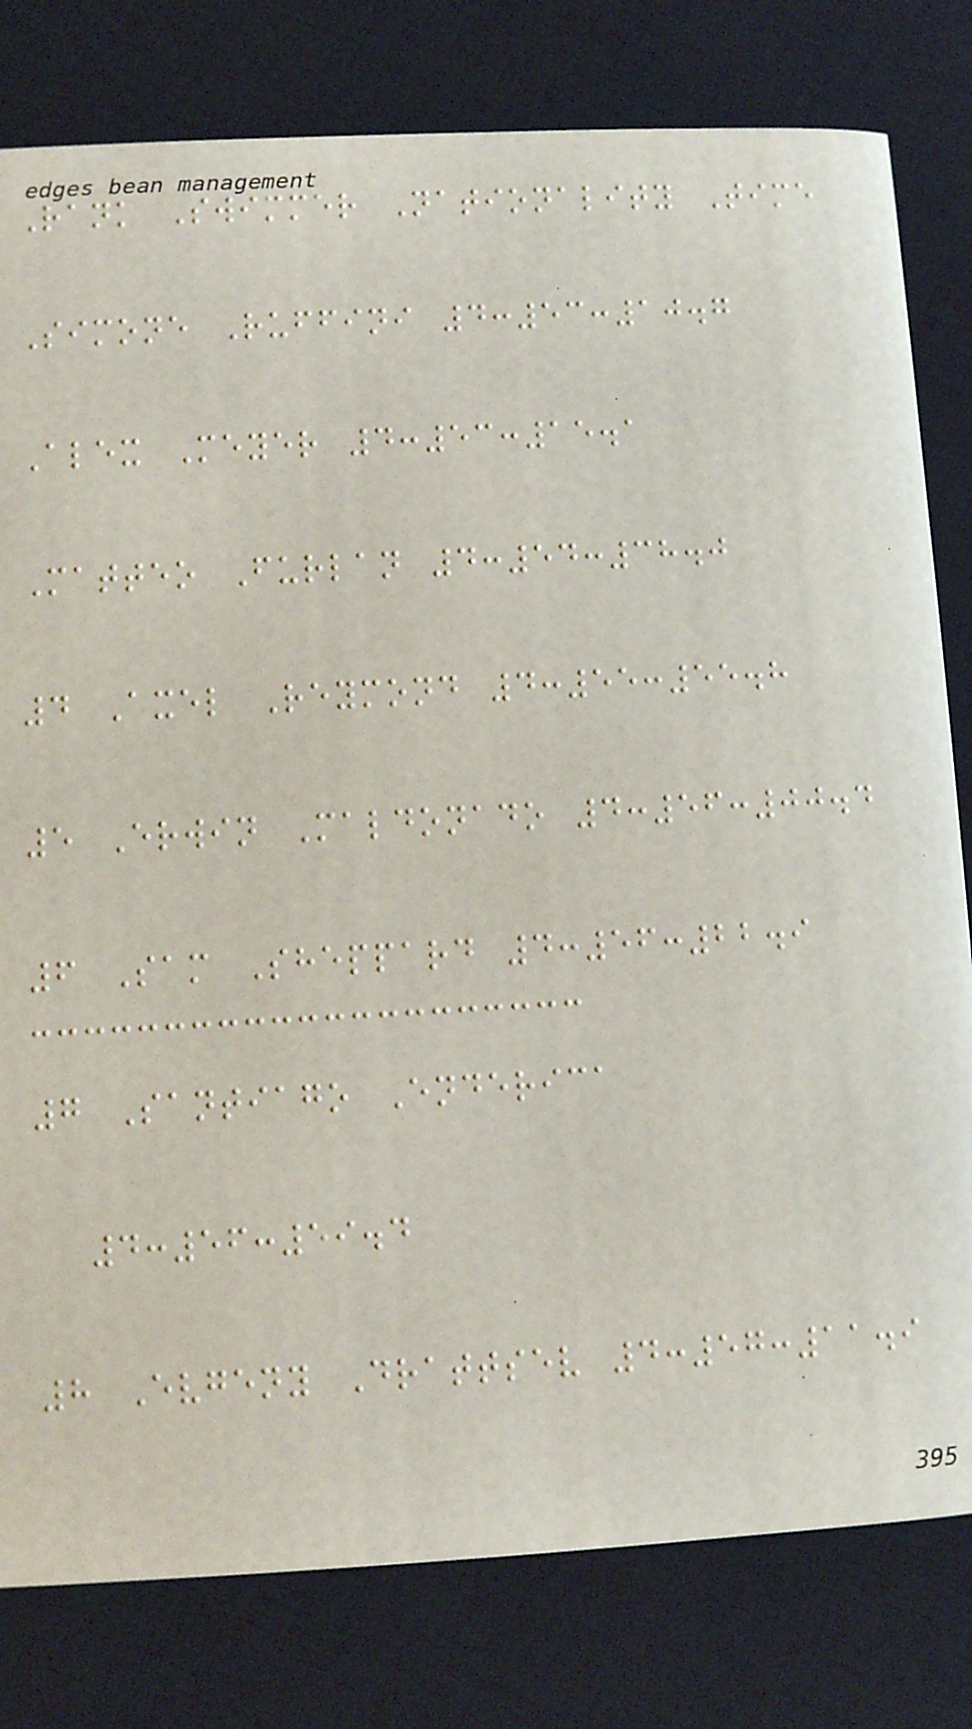Rank Swimmer Nationality Time
Simone Ruffini 4:53:10.7
Alex Meyer 4:53:15.1
Matteo Furlan 4:54:38.0
4 Axel Reymond 4:55:55.8
5 Erwin Maldonado 4:56:00.4
6 Sam Sheppard 4:56:22.9
7 Santiago Enderica
4:56:59.4
8 Evgeny Drattsev 4:57:11.9
